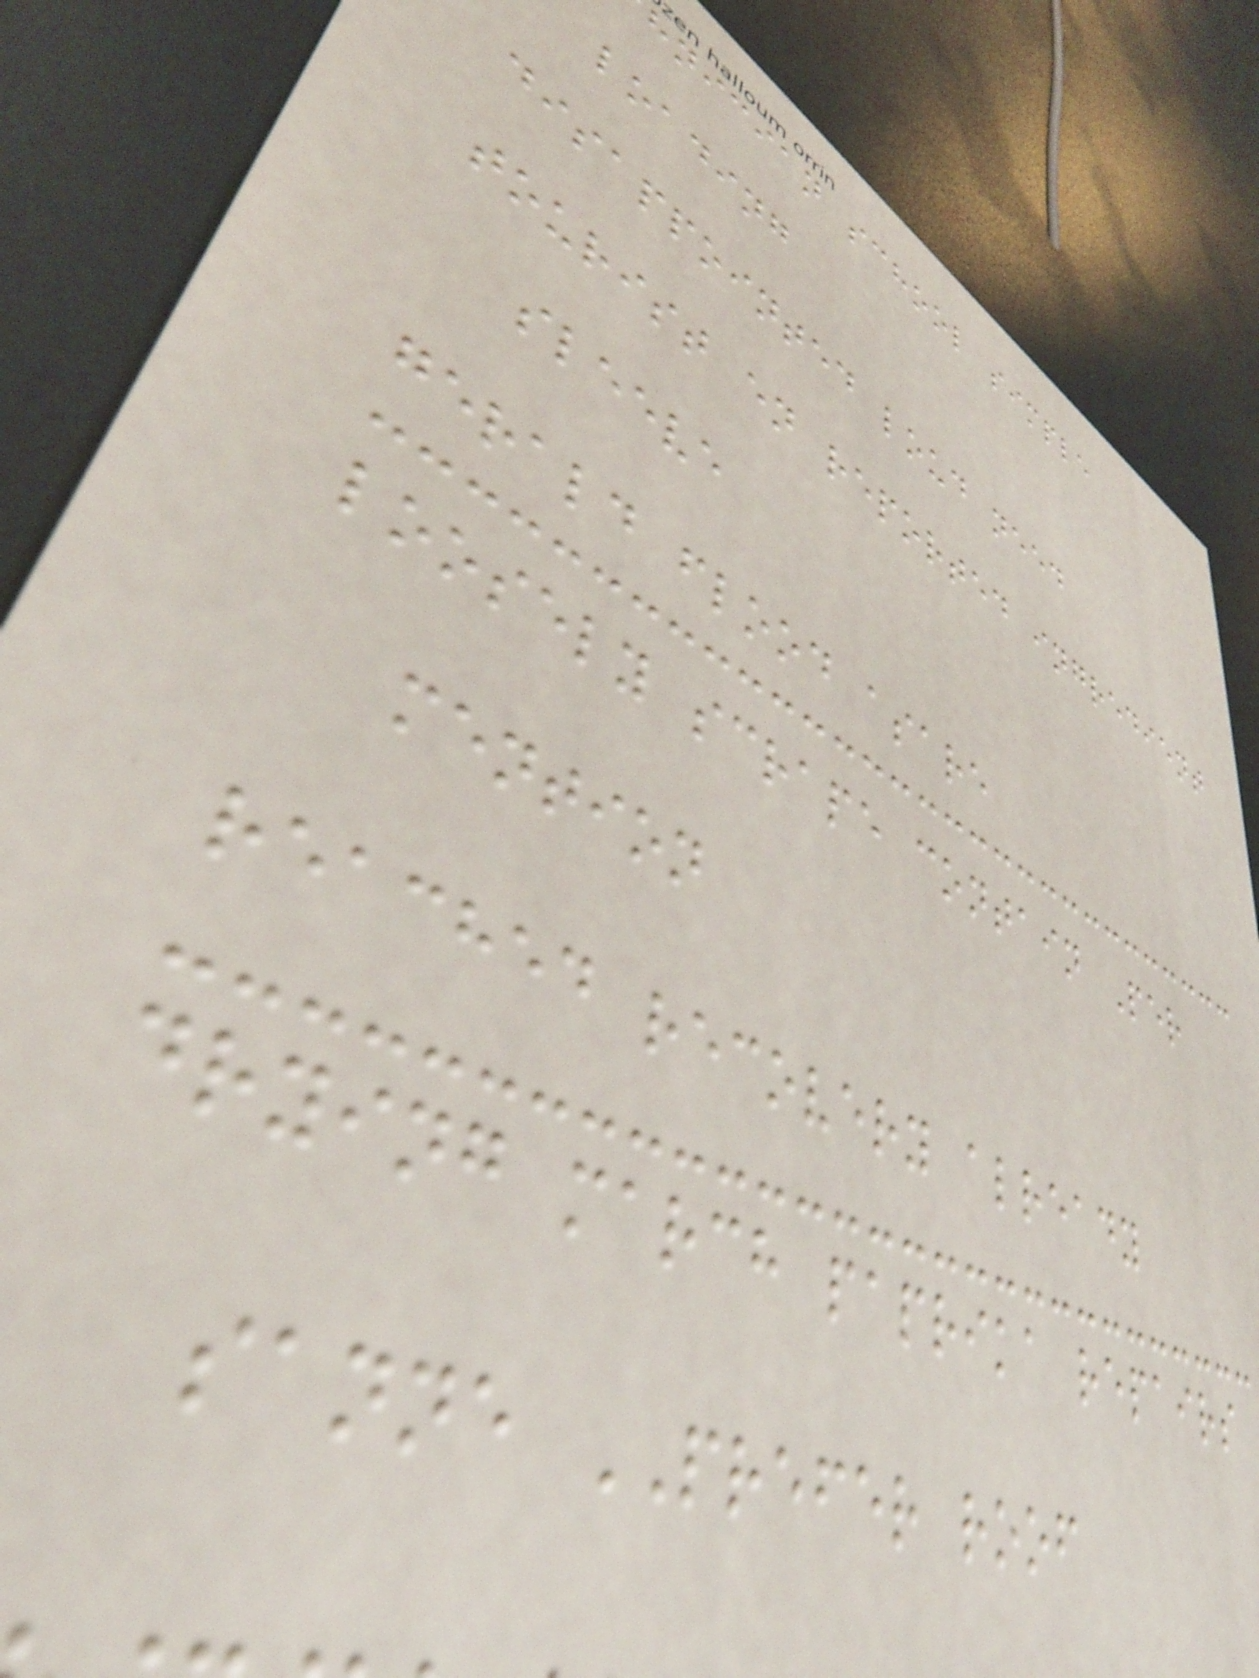hnician school simple
loading
disappointed loud need
tourist en reported ingredient
sleeve
gerald flood asare
loosely scrape contain Per
mention
reached recovery already
drying march paprika repairs
sanne PREFER roof
